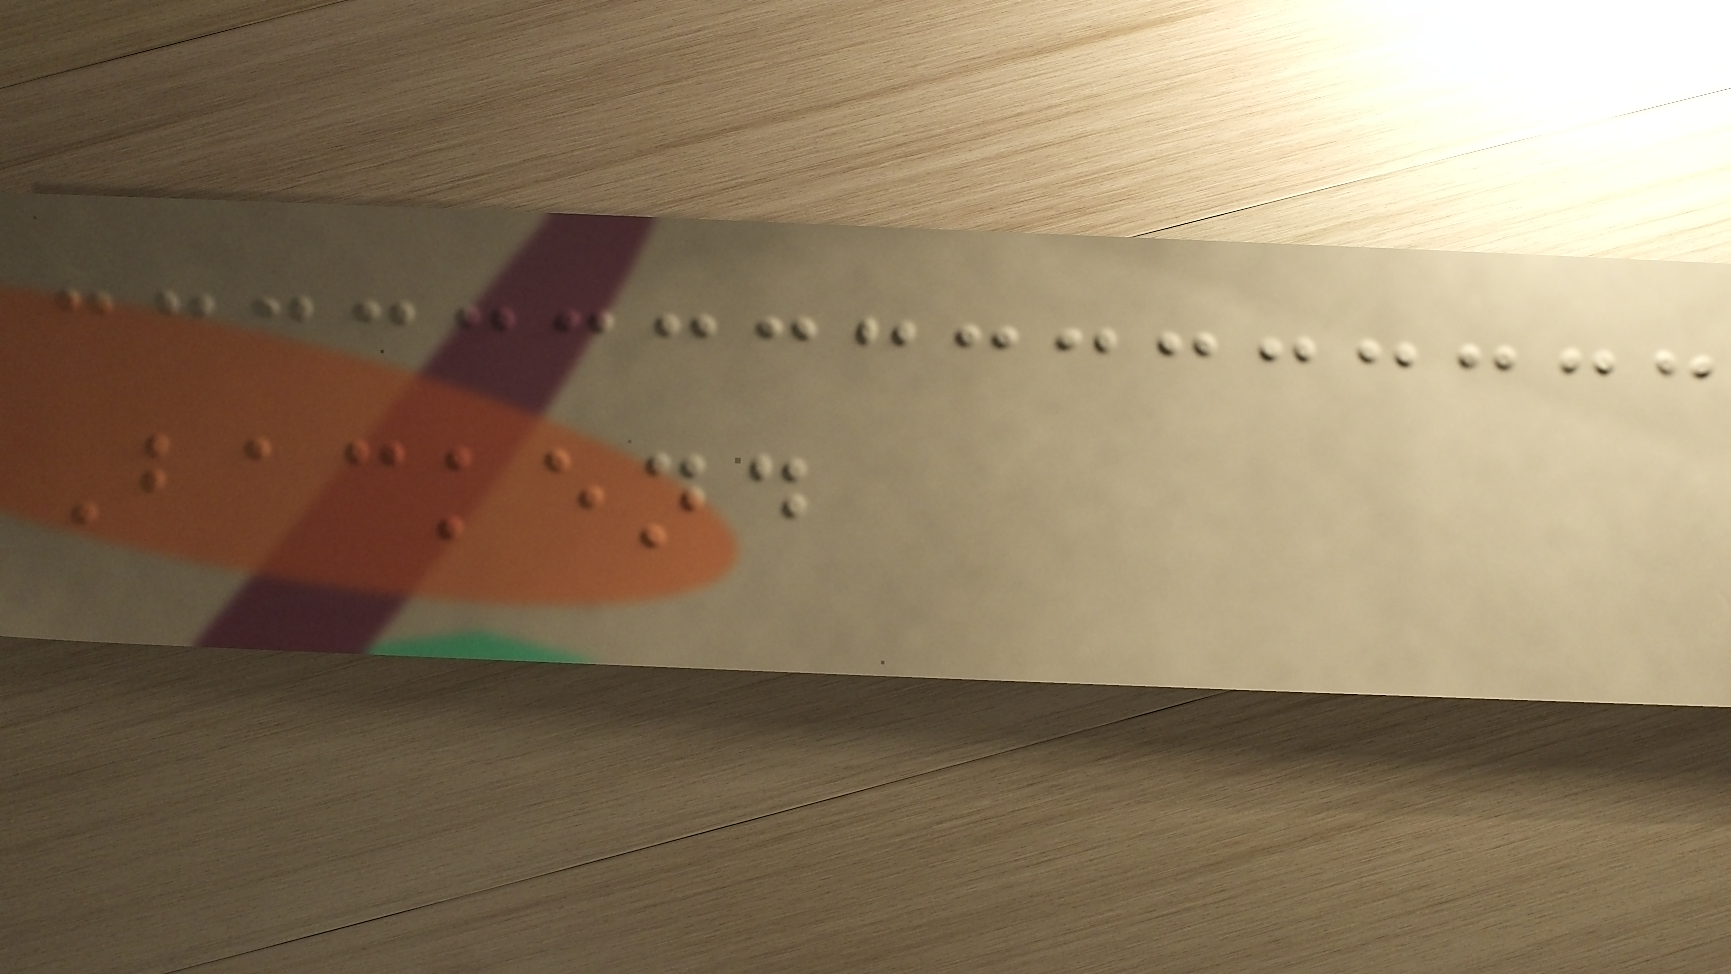Backend
